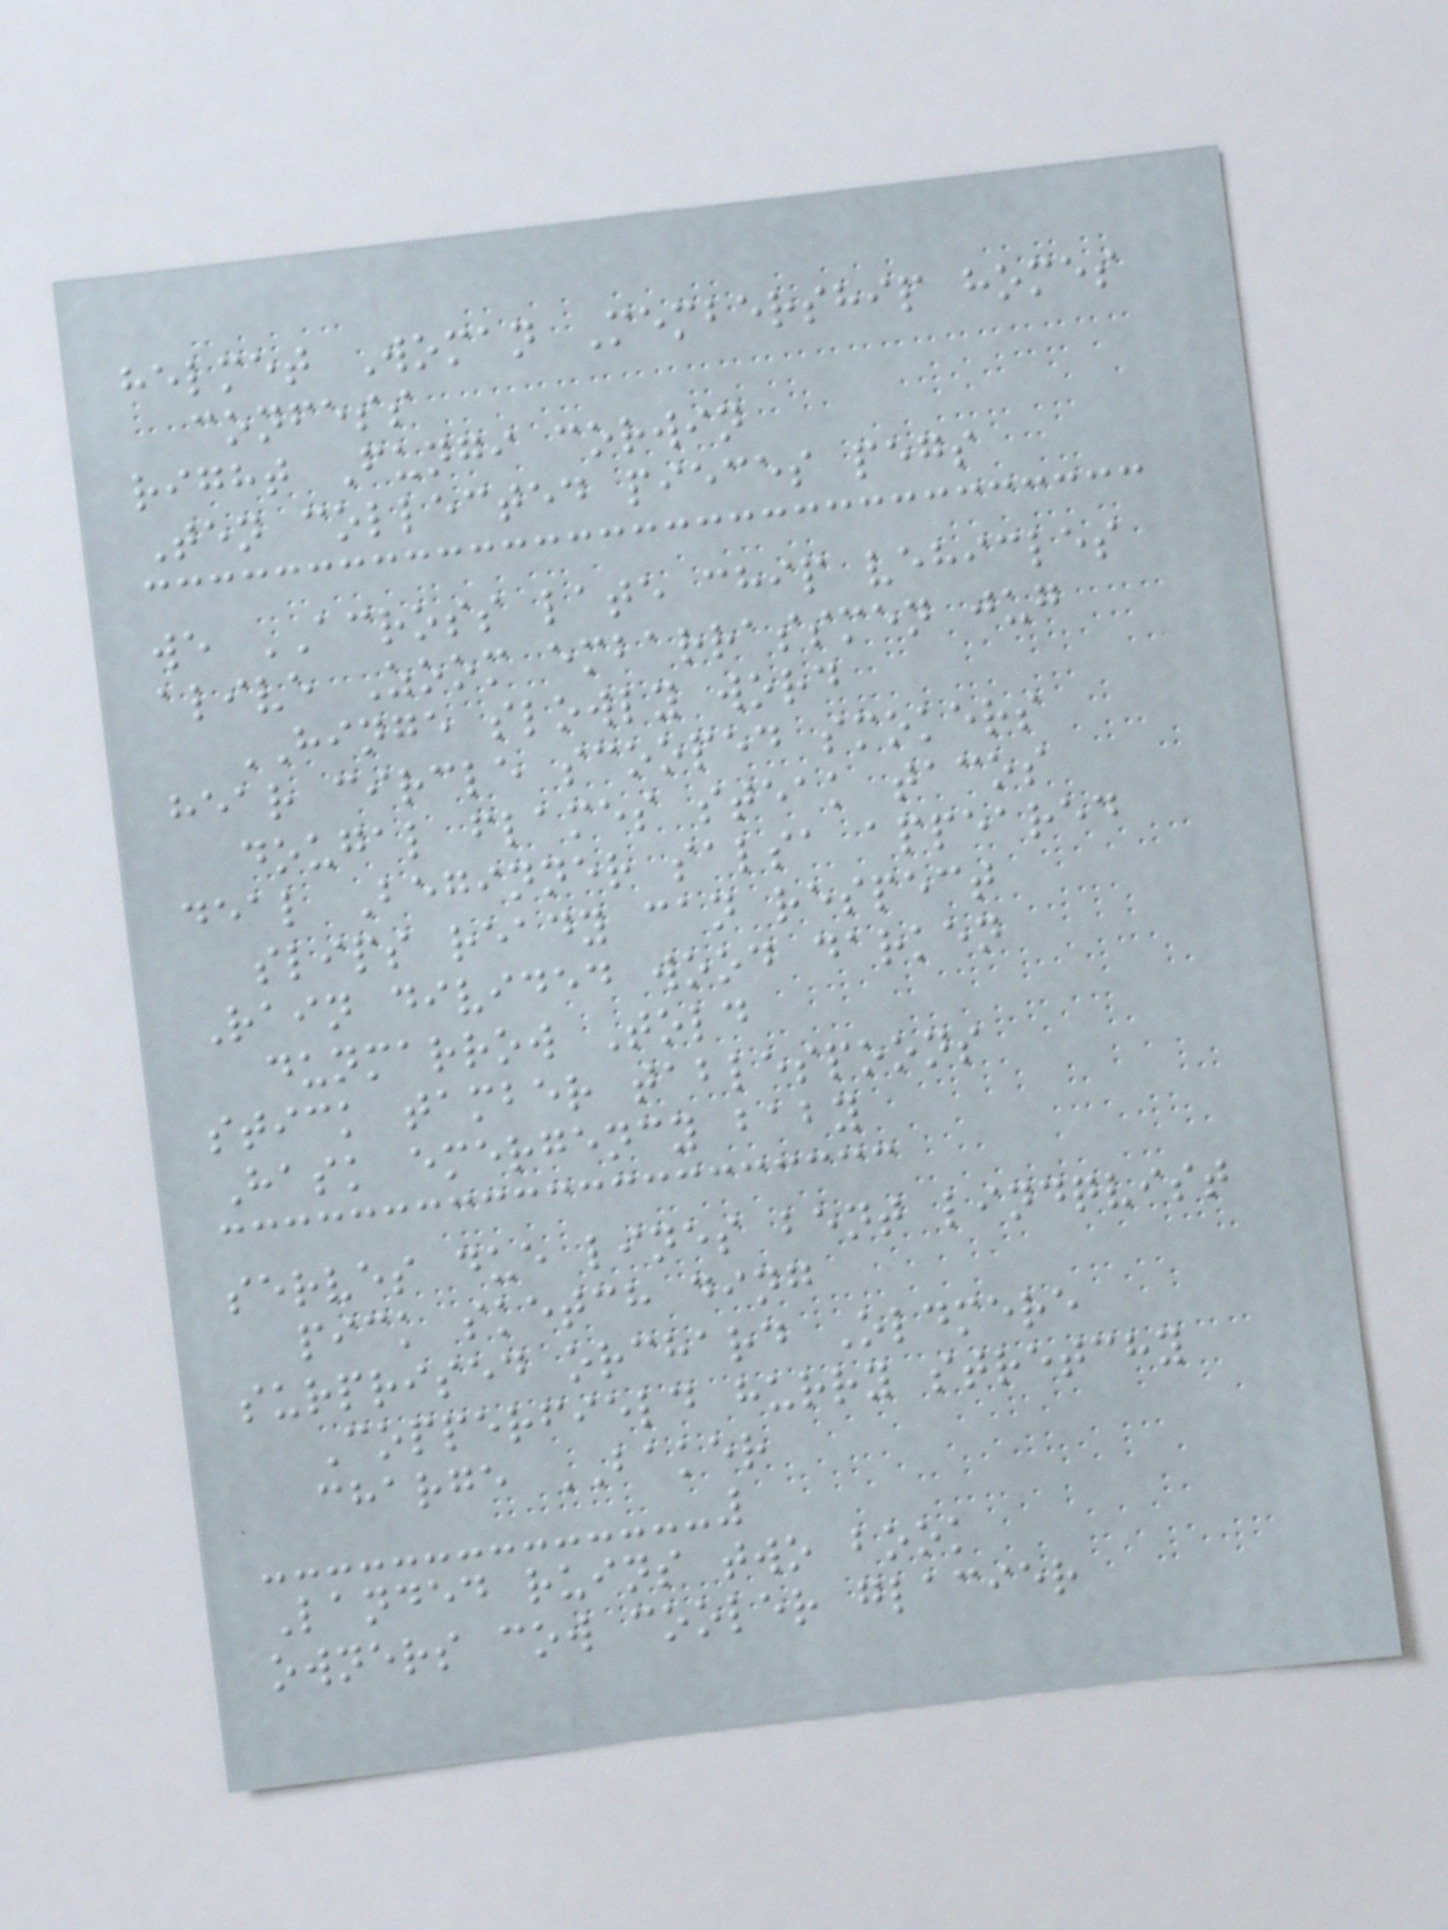helmet Woman Membership homes
confess
right Fungi corwin
Ten collected pieces pegs
we ACROSS late chip vehicles
alive Zoom embarrassmen jug
HINGE slowly word
hear circle scooped smokers
dougal flames steak tacos
deal Beginner salsa appeared
slips ready can respect
Rain divided wood darken
dunmarrow Told
stick tamber tablespoons
Hask emergency baby
serves due lines bent lindqvist
pick sketch ding
surprised orchard Oldmere
Copperfield hurry stretchy
charge BAKER
Landed ruins two book
owners cow cooler glacier
